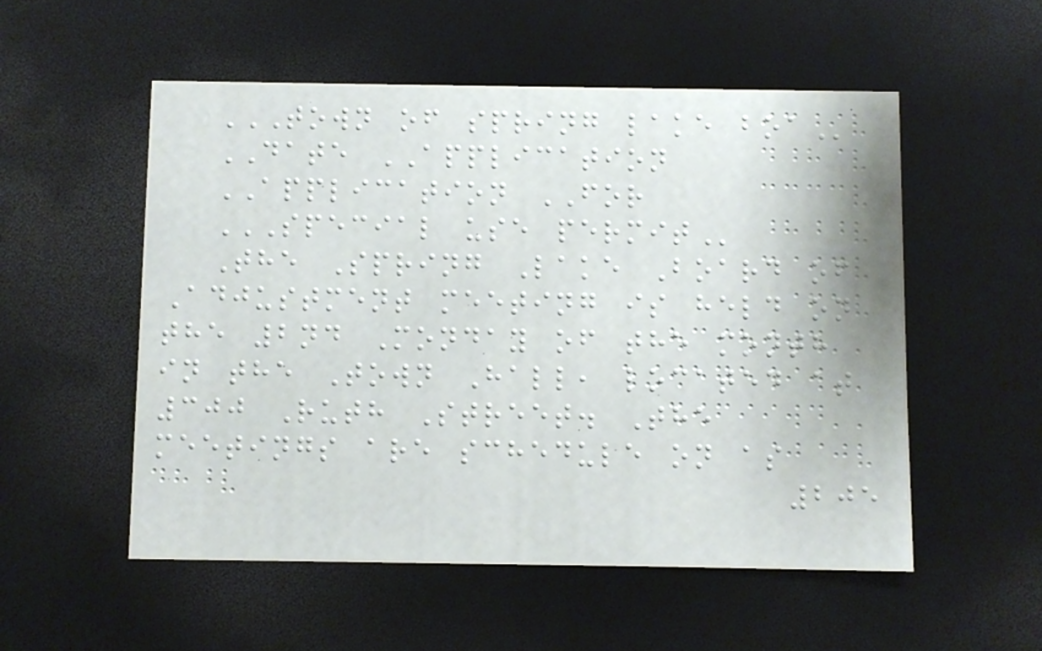TOWN OF SPRING LAKE BOA
DATE APPLICATION
APPLICATION FOR
SPECIAL USE PERMIT
The Spring Lake Board of
Adjustment meeting is held on
the 2nd Monday of the month
in the Town Hall, located at
300 Ruth Street. The
meetings are schedule on as
205
